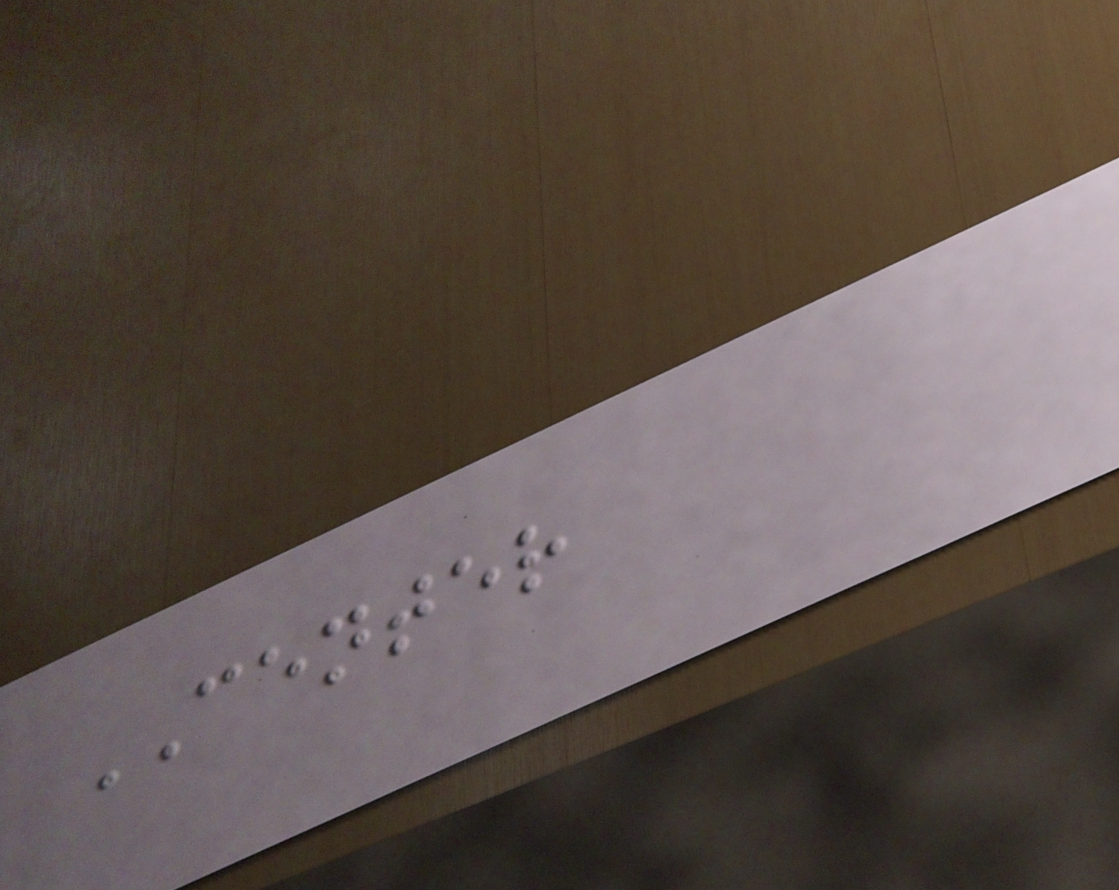CENTER
